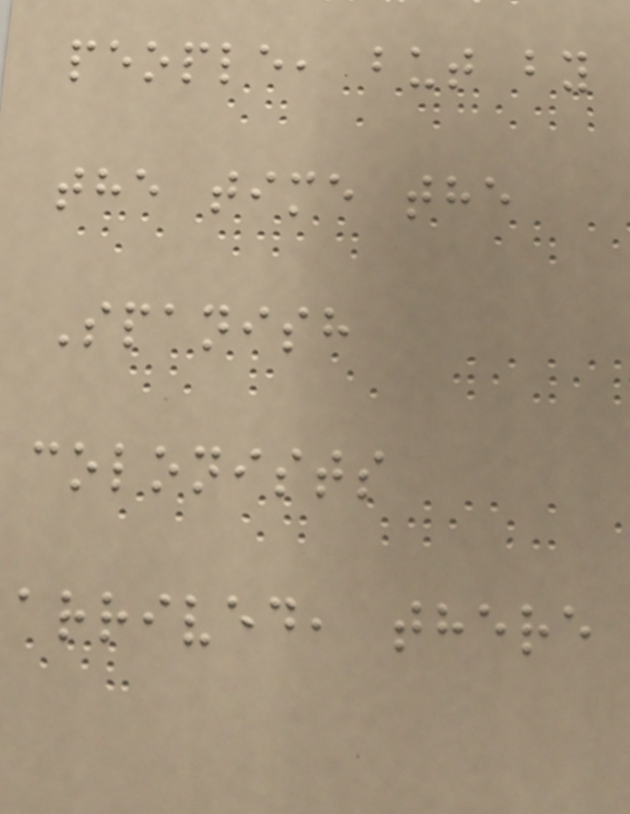people, but by
the time the
Spanish
colonists
arrived, there
